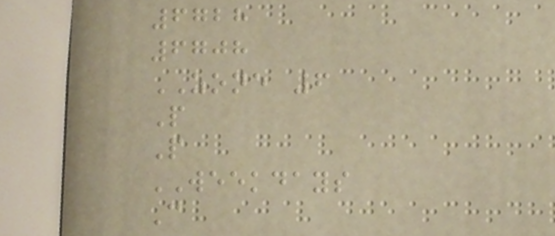6728
6708
ZONE 6
P
P
WEEKDAYS
C
